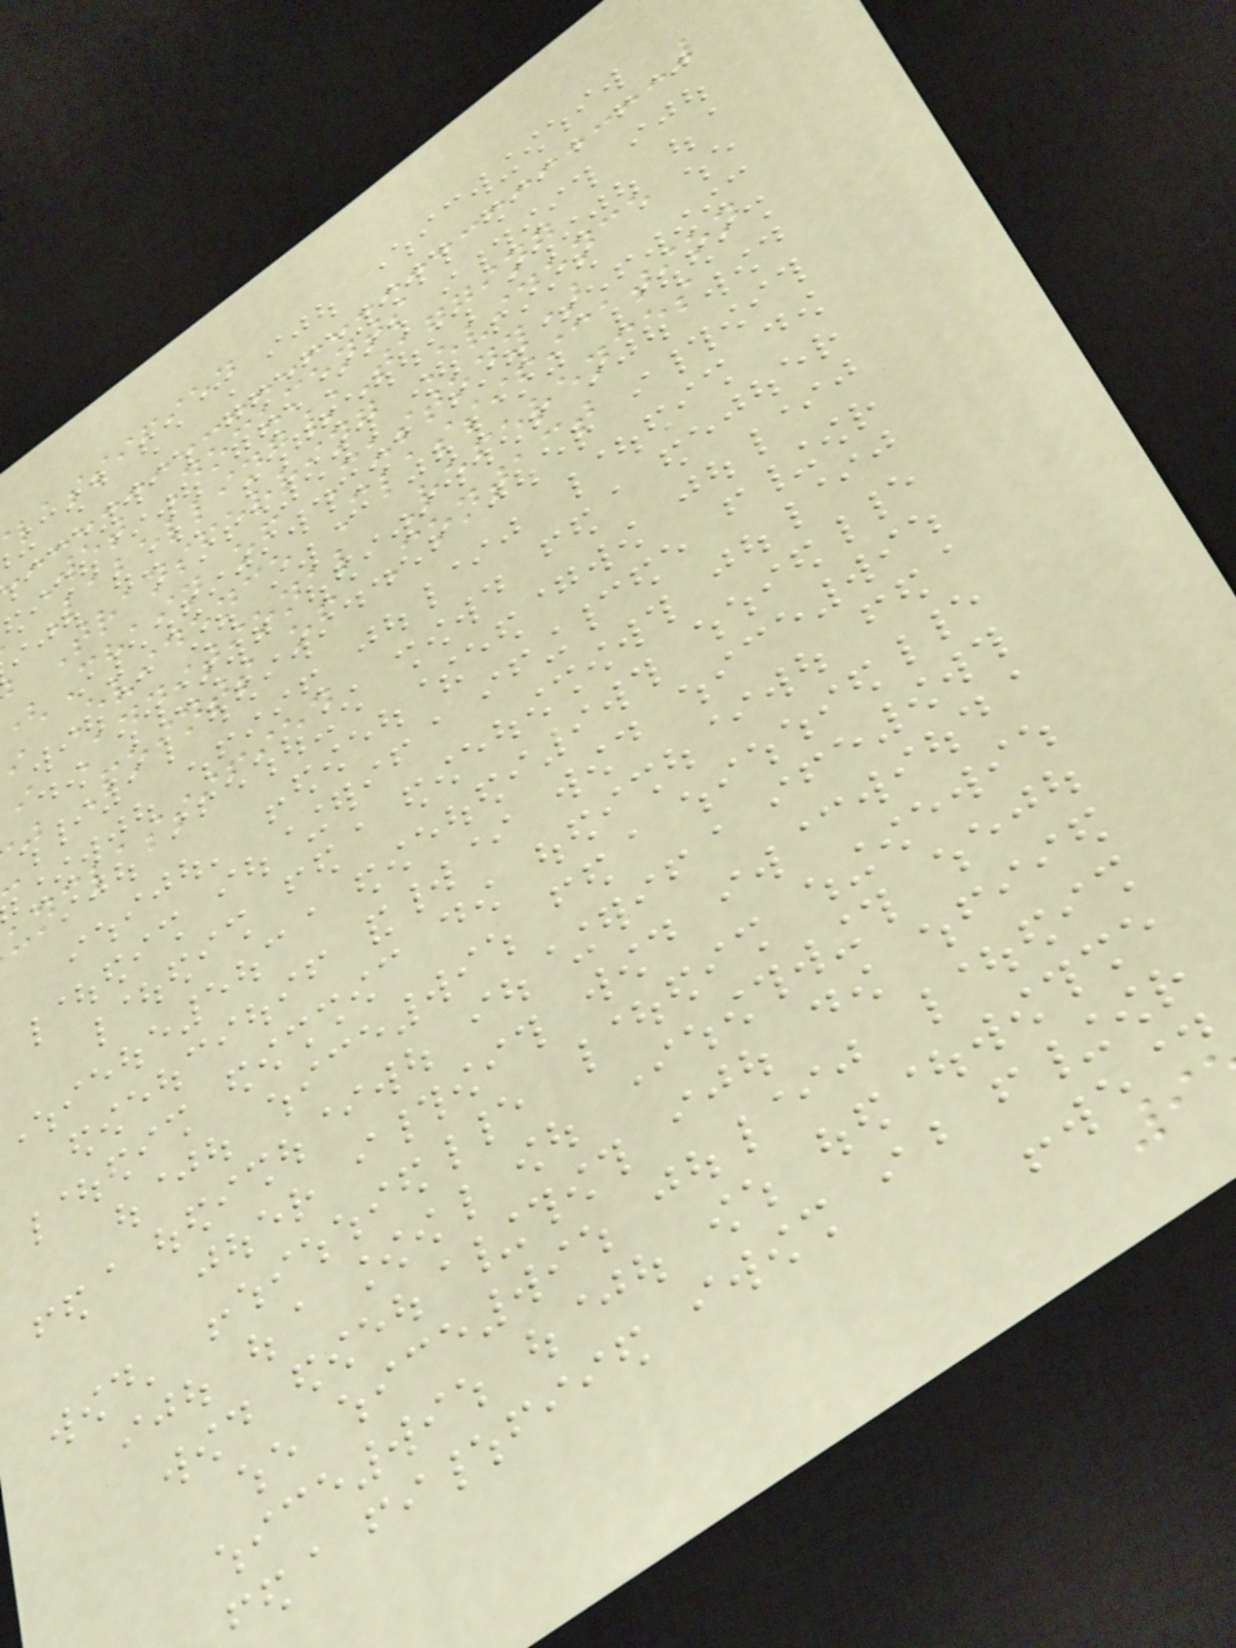lassified
Wet Documents
Labelling/Tagging
Transferring Evidence
Chain of Custody)
i Evidence Classification
i Additional References
j Points of Contact
unclassified
